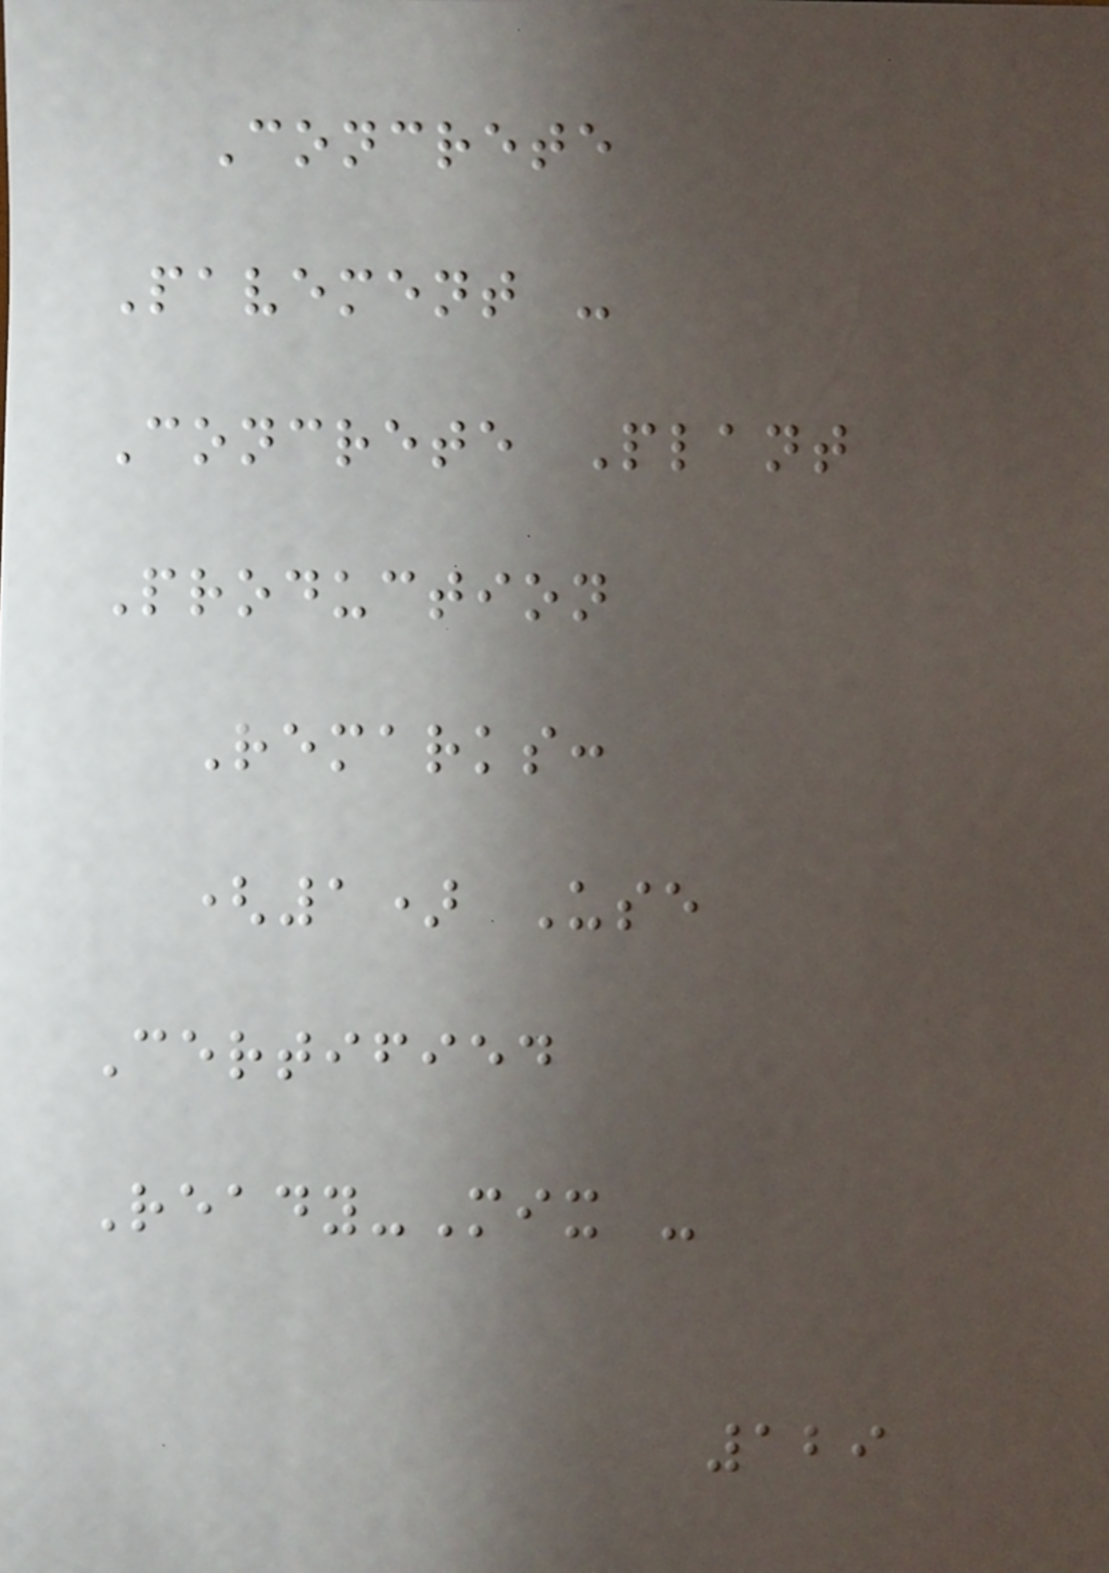Concrete
Pavement -
Concrete Plant
Production
Remarks:
(1) Use
Certified
Ready-Mix -
129
